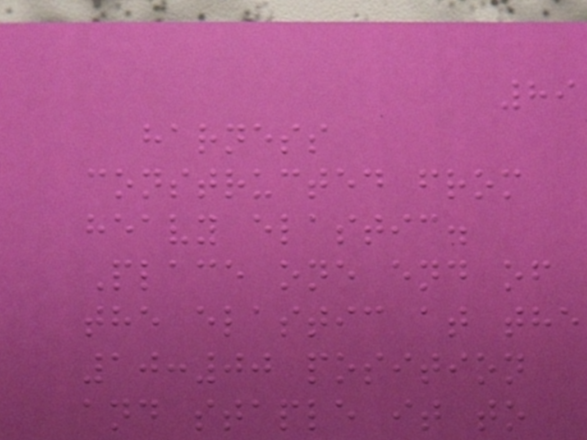89
harness
constructed from
heavy elastic.
Place one end of
the elastic at the
10:00 position
and staple it to
